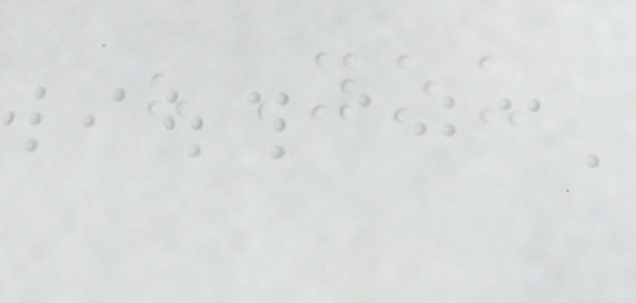"You
